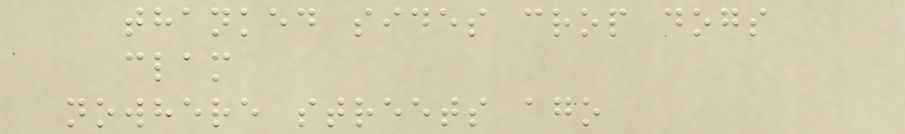thanked sides crop dogs
clam
nowhere streets ago
